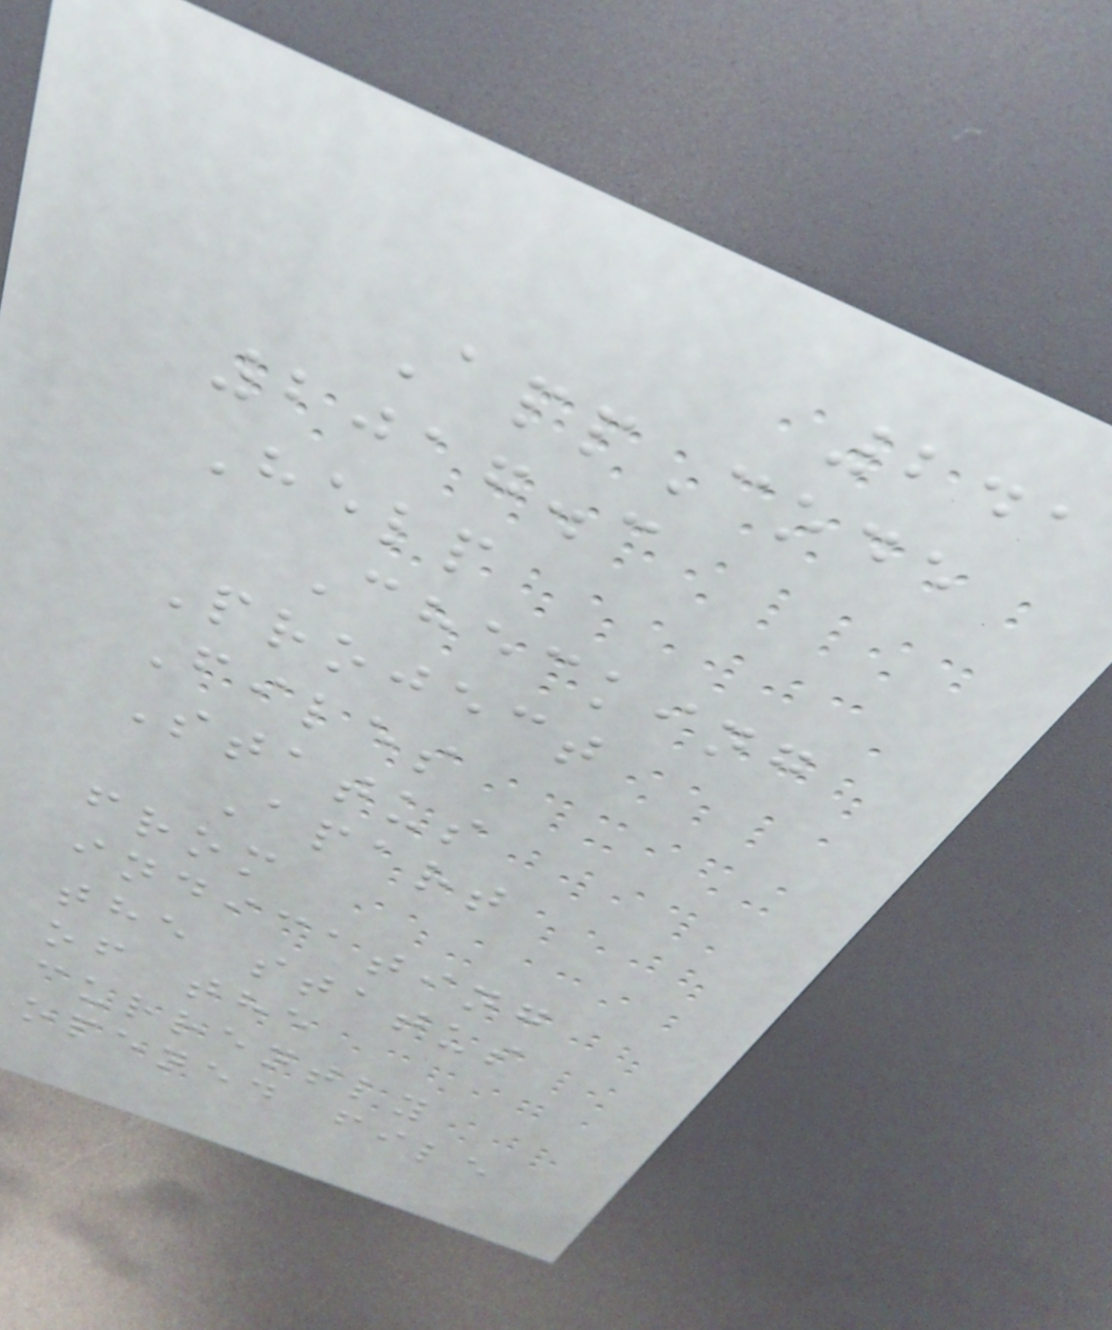241
AppCode
2017.3
Help
Checking
Project
Files
Status
Apart
from
indicating
the status
of the
currently
opened file
